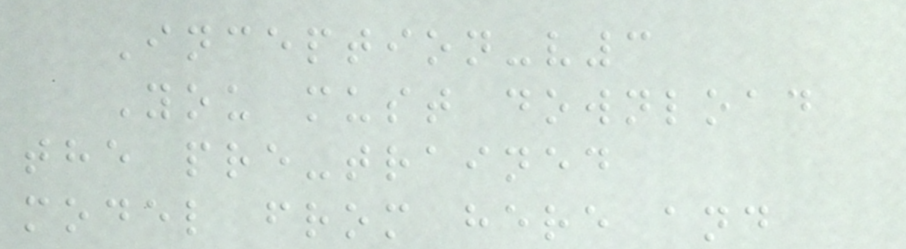Inception-v3
You must download
the pre-trained
model from here and
